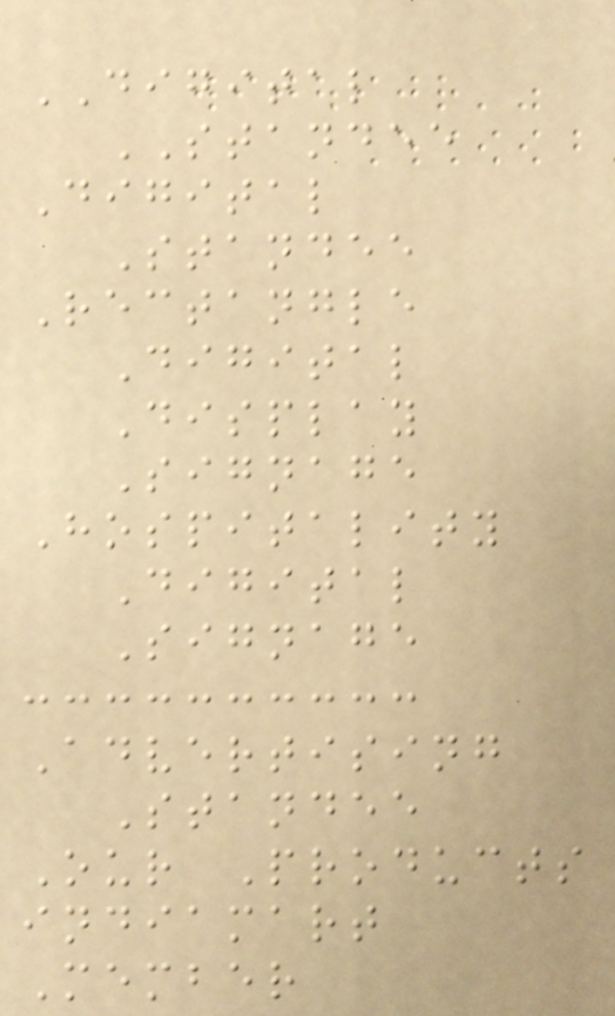DIGITAL
STANDEE
Digital
Standee
Rectangle
Digital
Display
Signage
Hospitality
Digital
Signage
Advertising
Standee
Our Products
indiamart
Member
